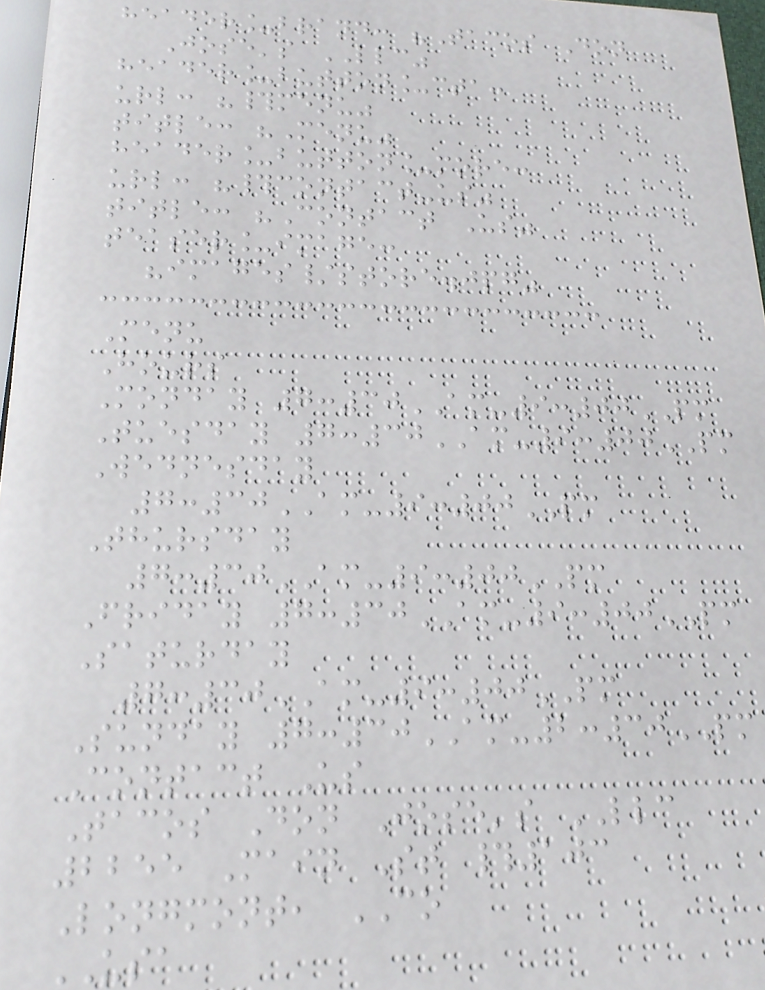header_brand: "Tacos Don
Jose's LLC"
header_button_cta:
url: "#menu"
title: "Menu"
header_button_more:
url: "#contact-us"
title: "Contact Us"
teaser_image:
"images/store.jpg"
Menu
Hours
Monday 7:30AM-9:00PM
Tuesday 7:30AM-9:00PM
Wednesday
7:30AM-9:00PM
Thursday
7:30AM-9:00PM
Friday 7:30AM-9:00PM
Saturday
7:30AM-9:00PM
Sunday 7:30AM-2:30PM
Contact Us
Tacos Don Jose's LLC
2255 Main St #103
Longmont, CO
USA
